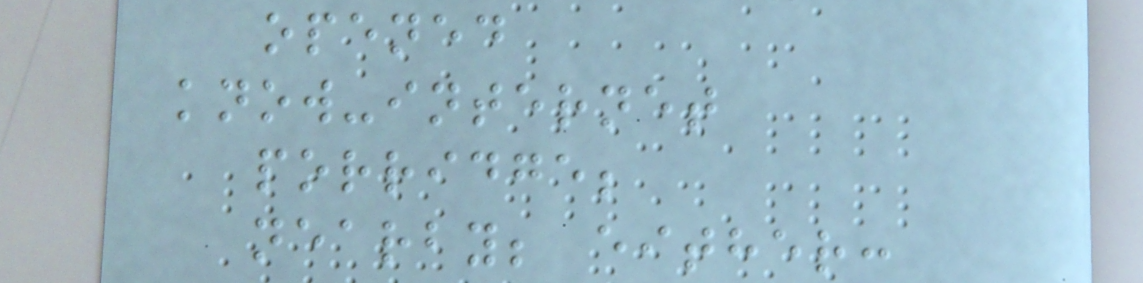opened
know-internet
porridge;
nearby; either:
